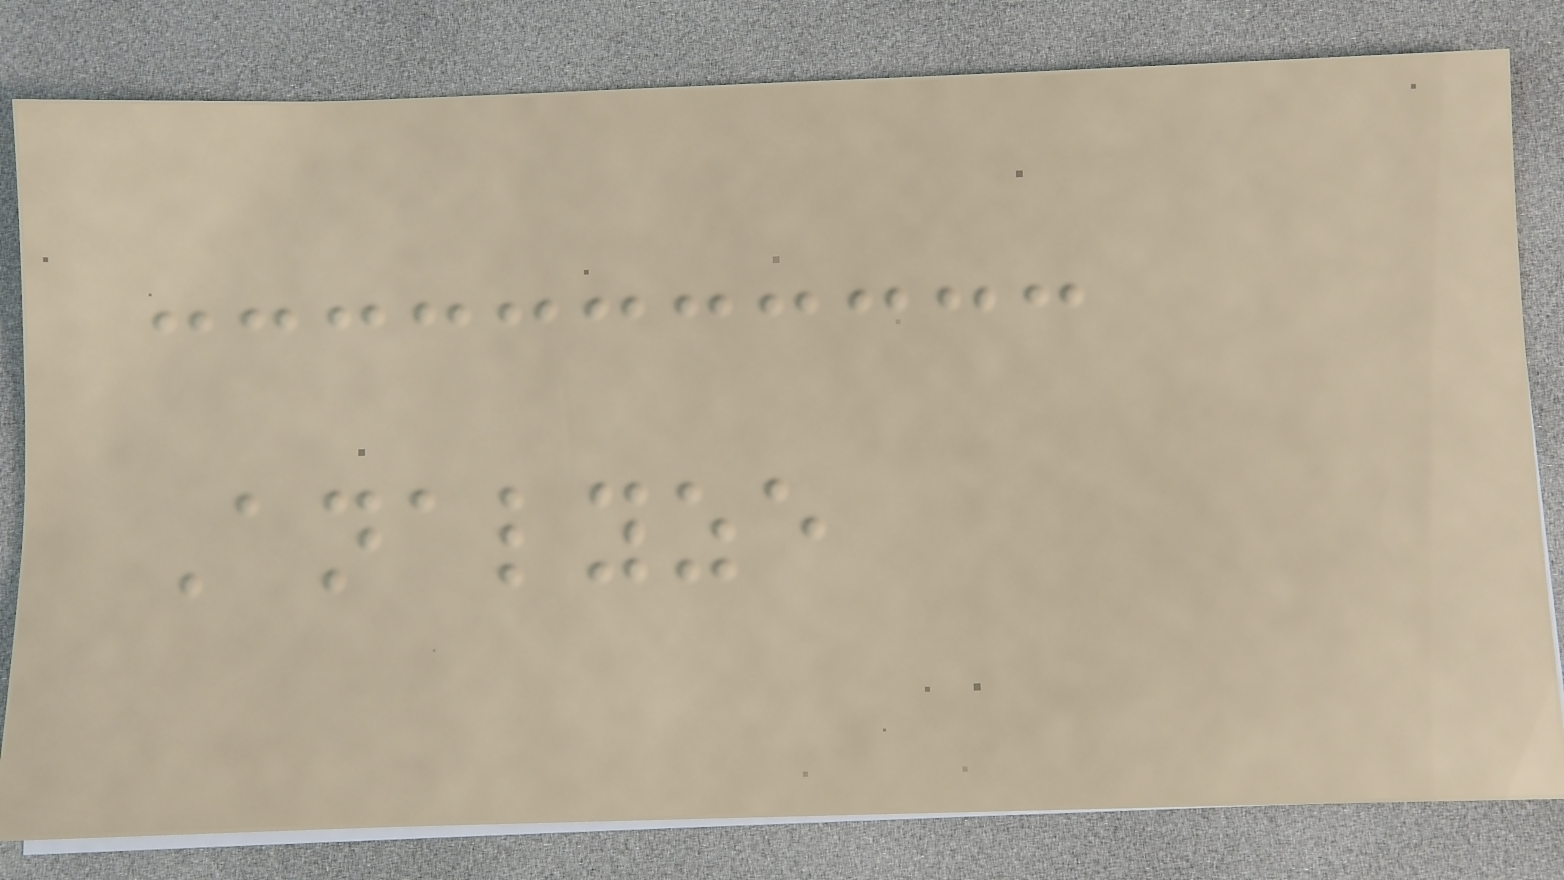Analyze
